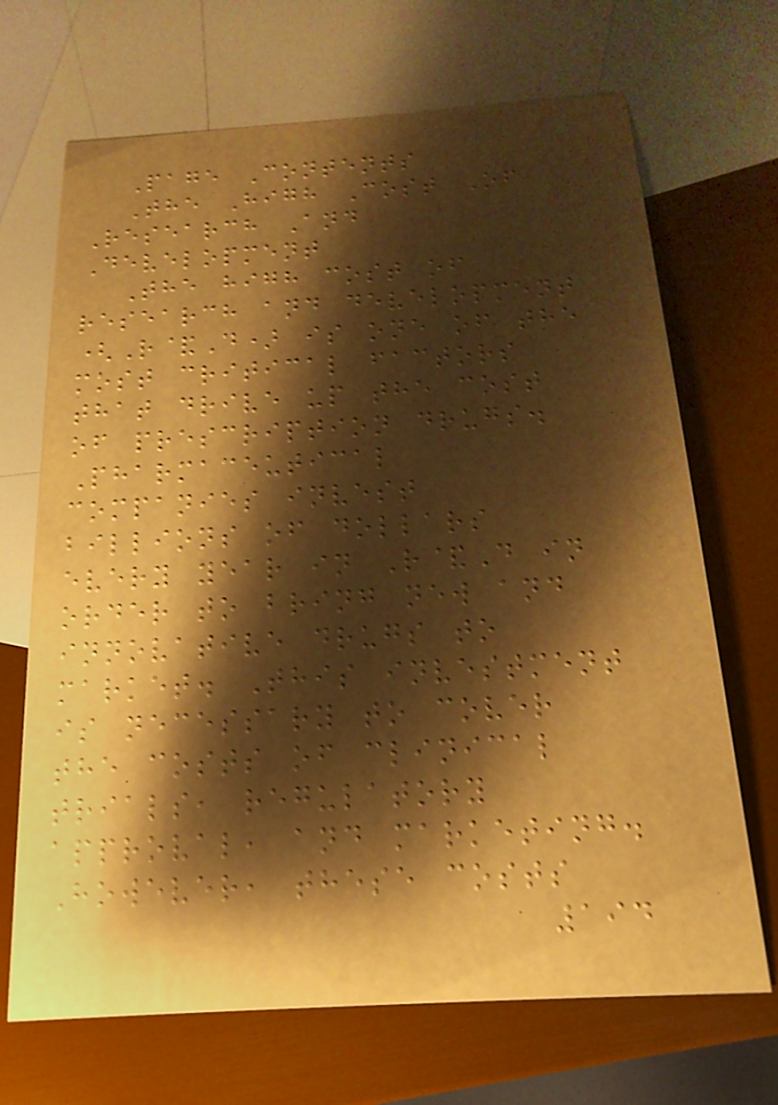Page Contents
The High Cost Of
Research And
Development
The high cost of
research and development
(R&D) is one of the
most critical factors
that drive up the cost
of prescription drugs.
Pharmaceutical
companies invest
billions of dollars
every year in R&D in
order to bring new and
innovative drugs to
market. This investment
is necessary to cover
the costs of clinical
trials, regulatory
approval, and marketing.
However, these costs
194
